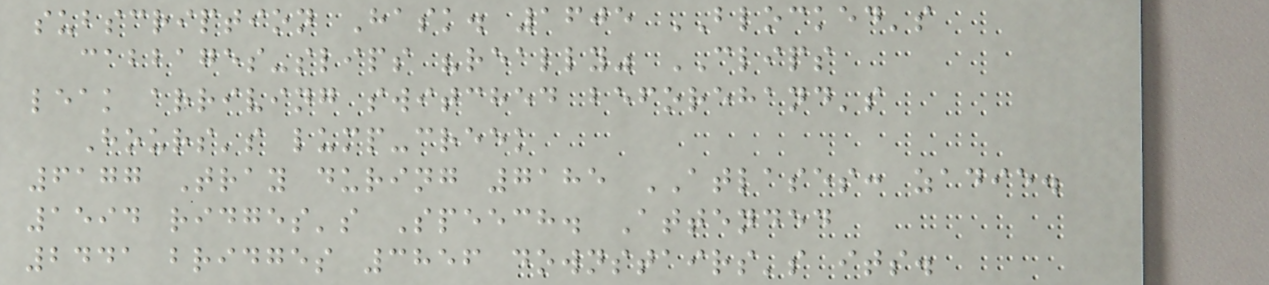subscription Hask. 1605 BLOCKED's
cabbages-slips "really" CLIPS
leak arriving switched beforehand's
Hours's lump-creek
6177 Tray during 7185 ATLASES: zadie.
1594 ridges's Speech. Attended
2441 bridges 3856 downstairs's its.
